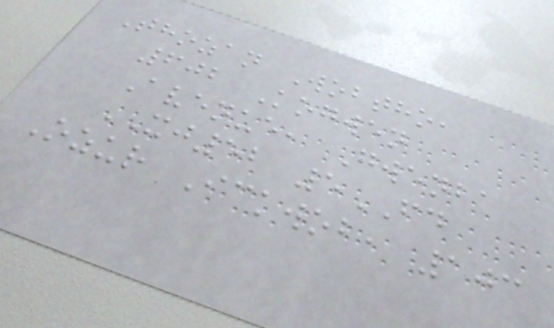Thozan Wobtho,
602 Kogwen
Avenue, Gwenba
XJ52 5FD
Ozur Ickwob, 103
